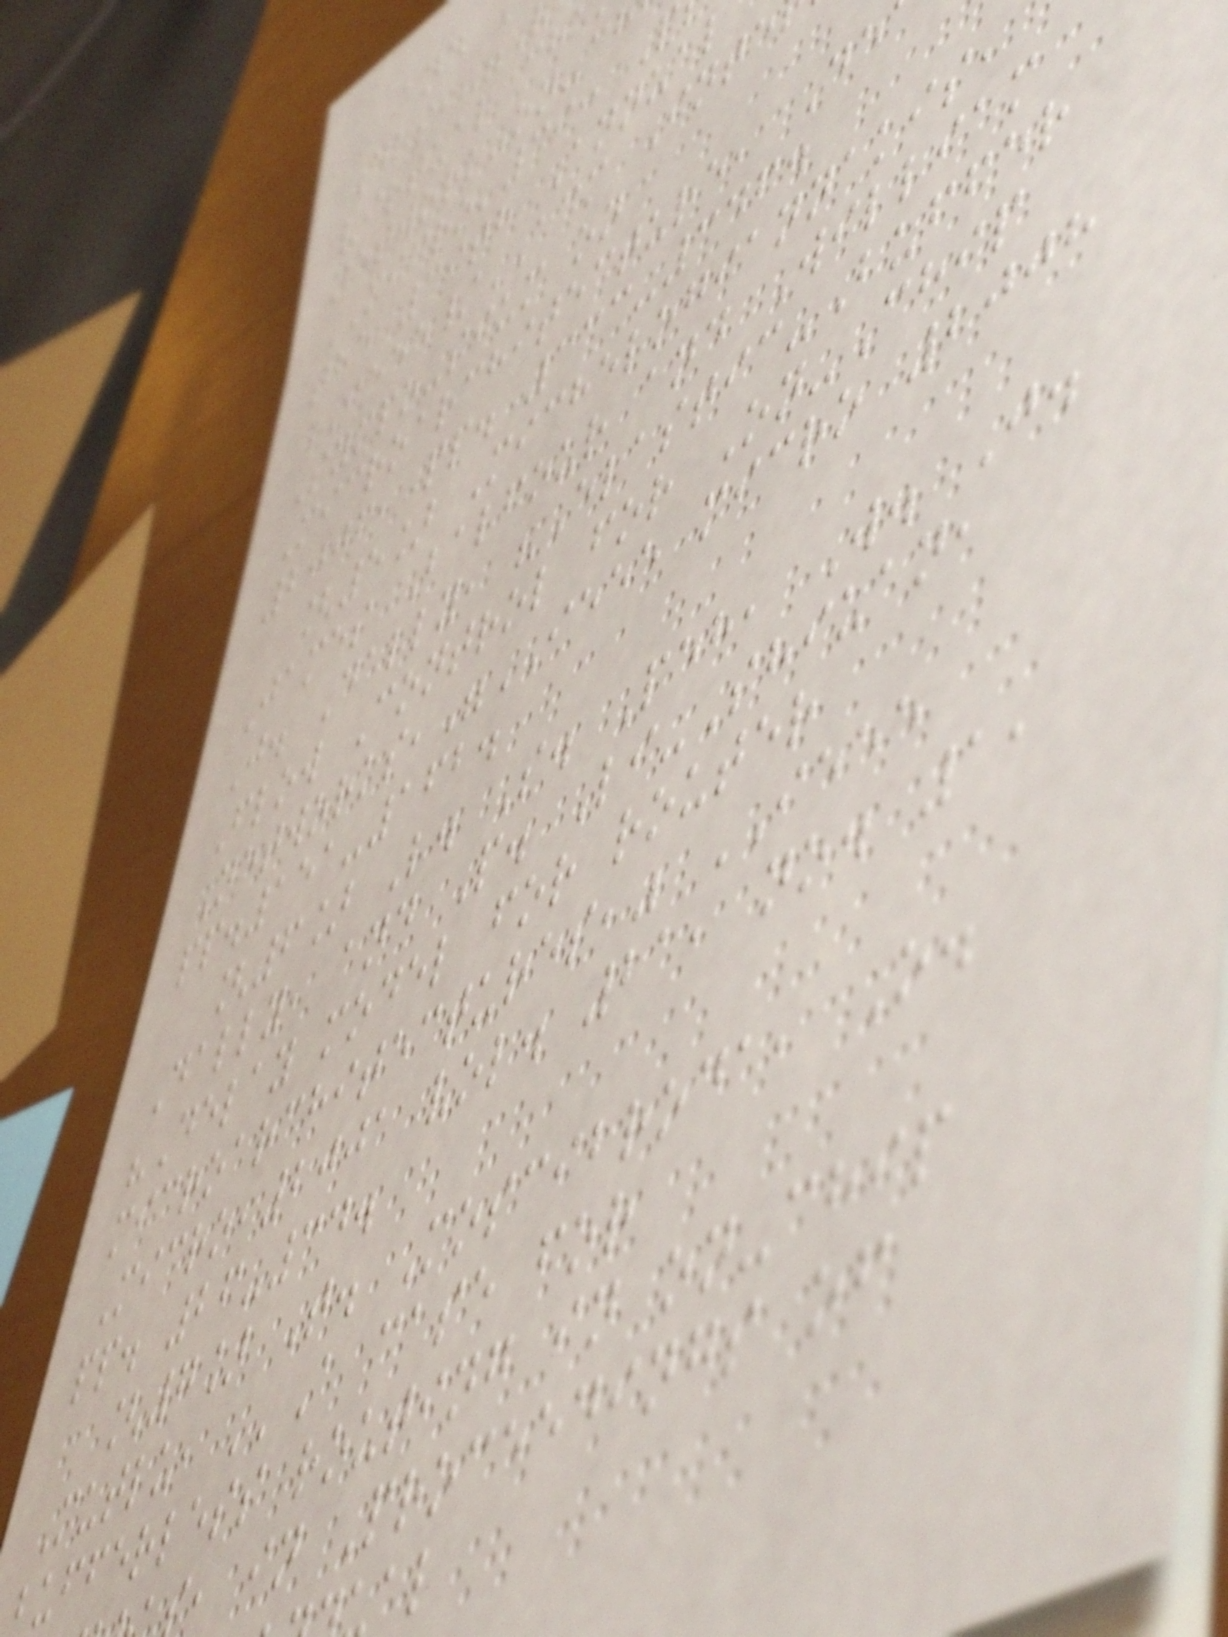virtual ch
network-on-c
MICRO'39: P
the 39th Annual
IEEE/ACM Inte
Sympo-sium on
Microarchitecture, De
2006, pp. 333-346.
[5] Michelogiannakis,
James Balfour and William
J. Dally, "Elastic-Buffer
Flow Control for On-Chip
Networks,"IEEE micro 2008
pp.151-162.
[6] L. S. Peh, W. J.
Dally, and P. Li-Shiuan,
"Delay model for router
microarchitectures," IEEE
Micro,2001 vol. 21, no. 1,
pp. 26-34.
[7] T. Moscibroda, O.
Mutlu, ''A case for
bufferless routing in on-chip
, in Proceedings of
